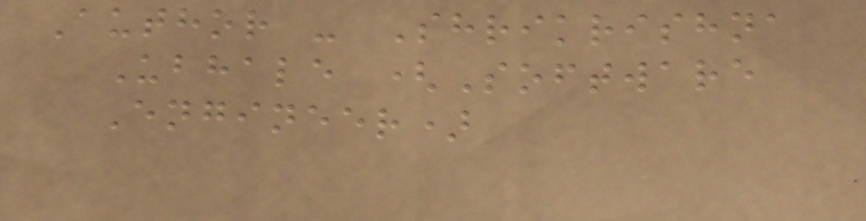Author - Shrikrishna
Ubhale (Software
Engineer)
